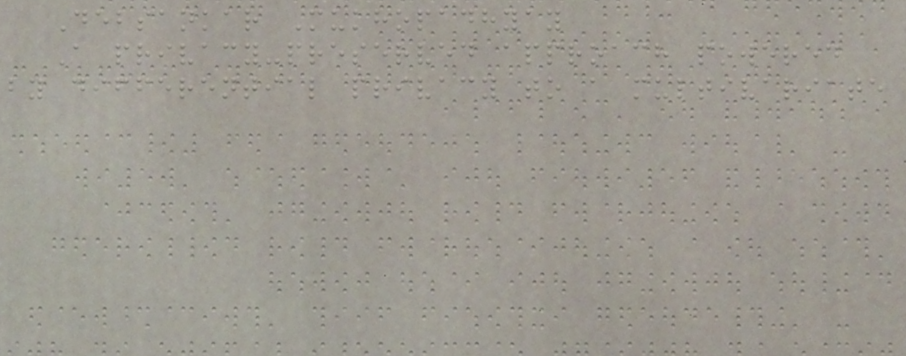Debsankar Mukhopadhyay
A privacy-preserved approach powered
by differential privacy to a multivariate
